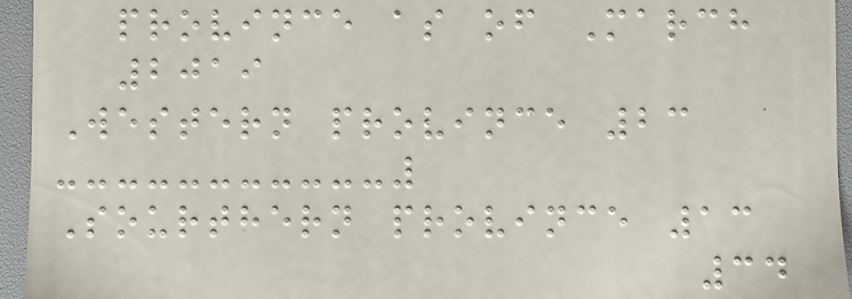province as of March
2019
Western province 23
Sourthern province 13
34
